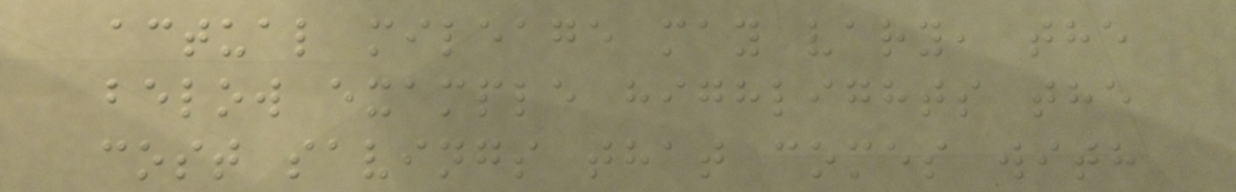actual mileage may vary, the
below example highlights the
cost savings that comes with
